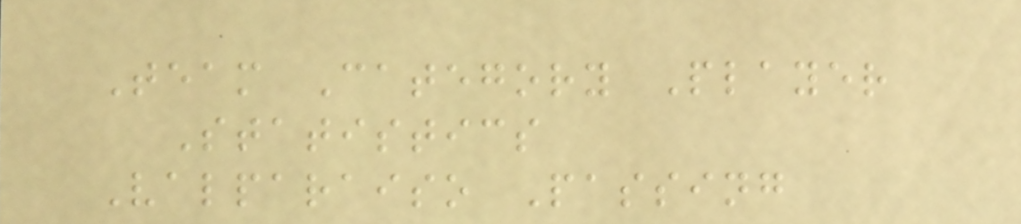Team Category Player
Statistics
Valparaiso Passing
